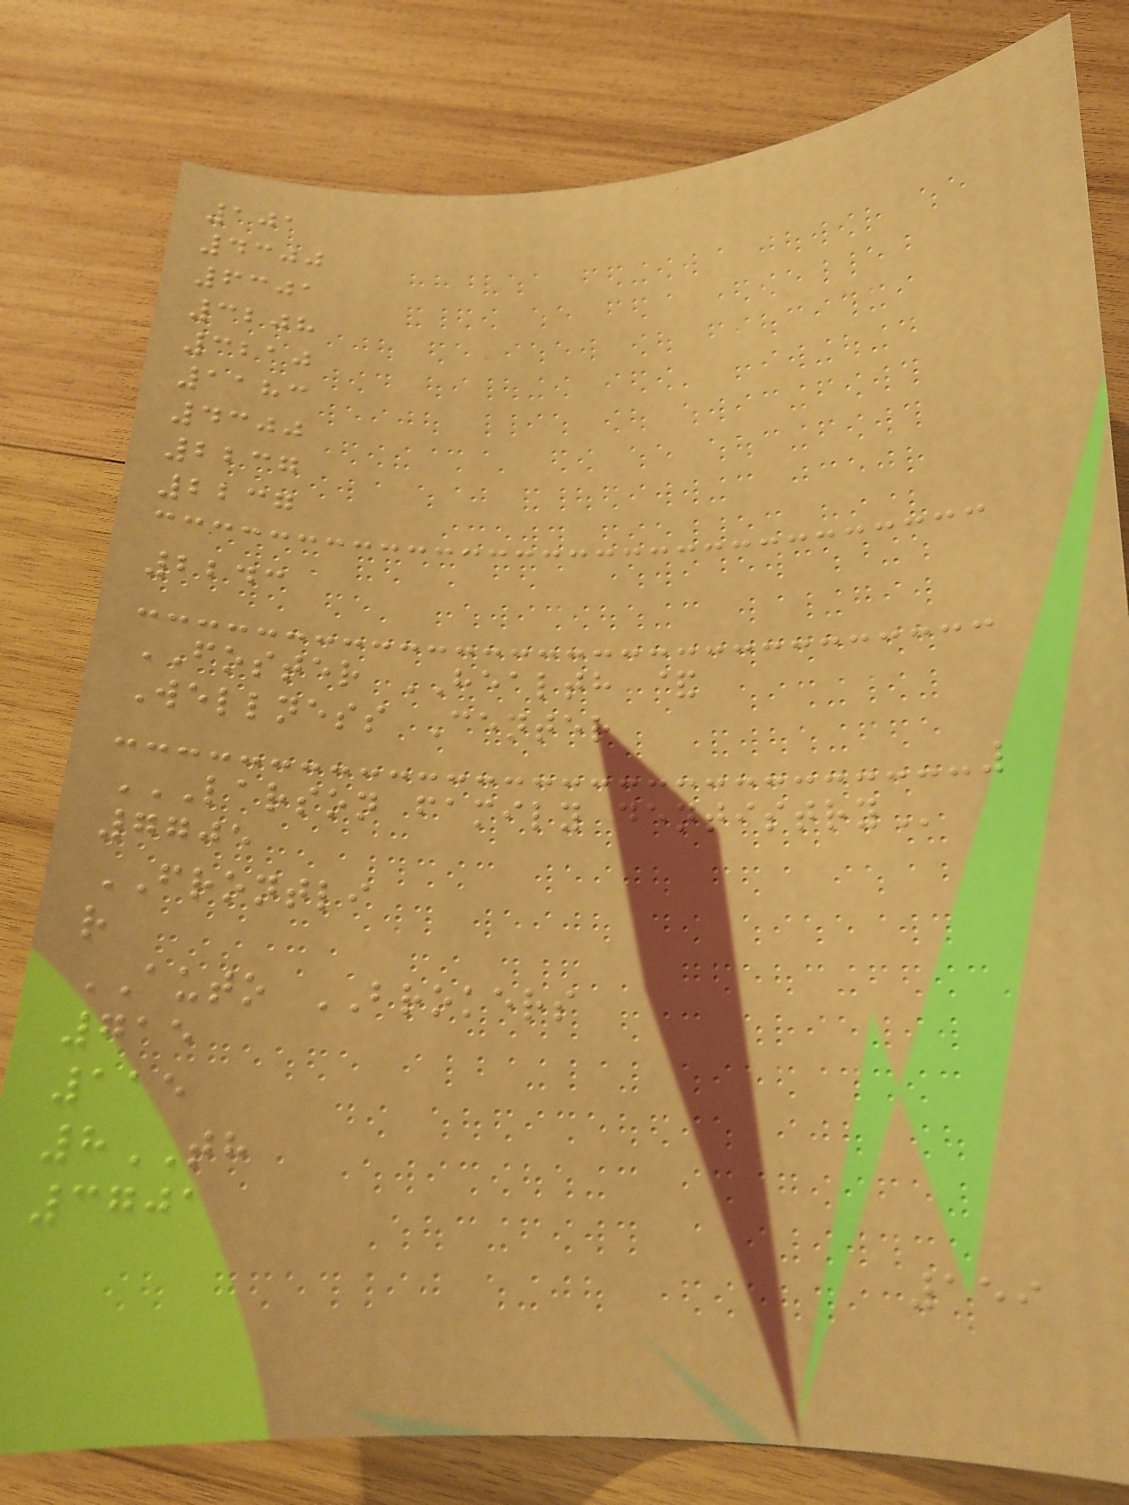101
4300
6301
3208
3210
1183
4300
2237
2237
2243
FOSTER HEALTH &
Wellness Center
LARSON FAMILY DENTISTRY
7705
FRONTLI
r
AUTO BROKERS
715
115
8TH
3701
159
